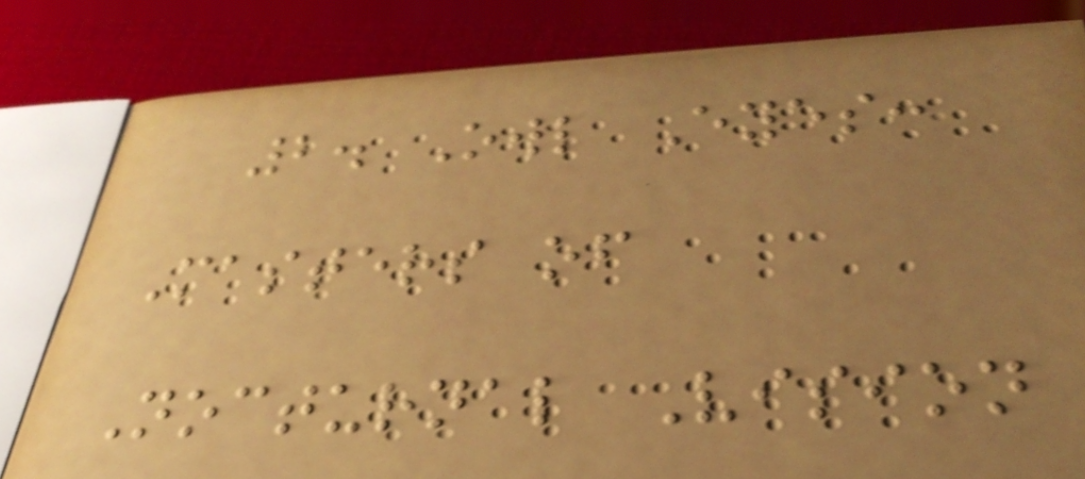2. Owl Eyes:
Masters of
Nocturnal Vision
